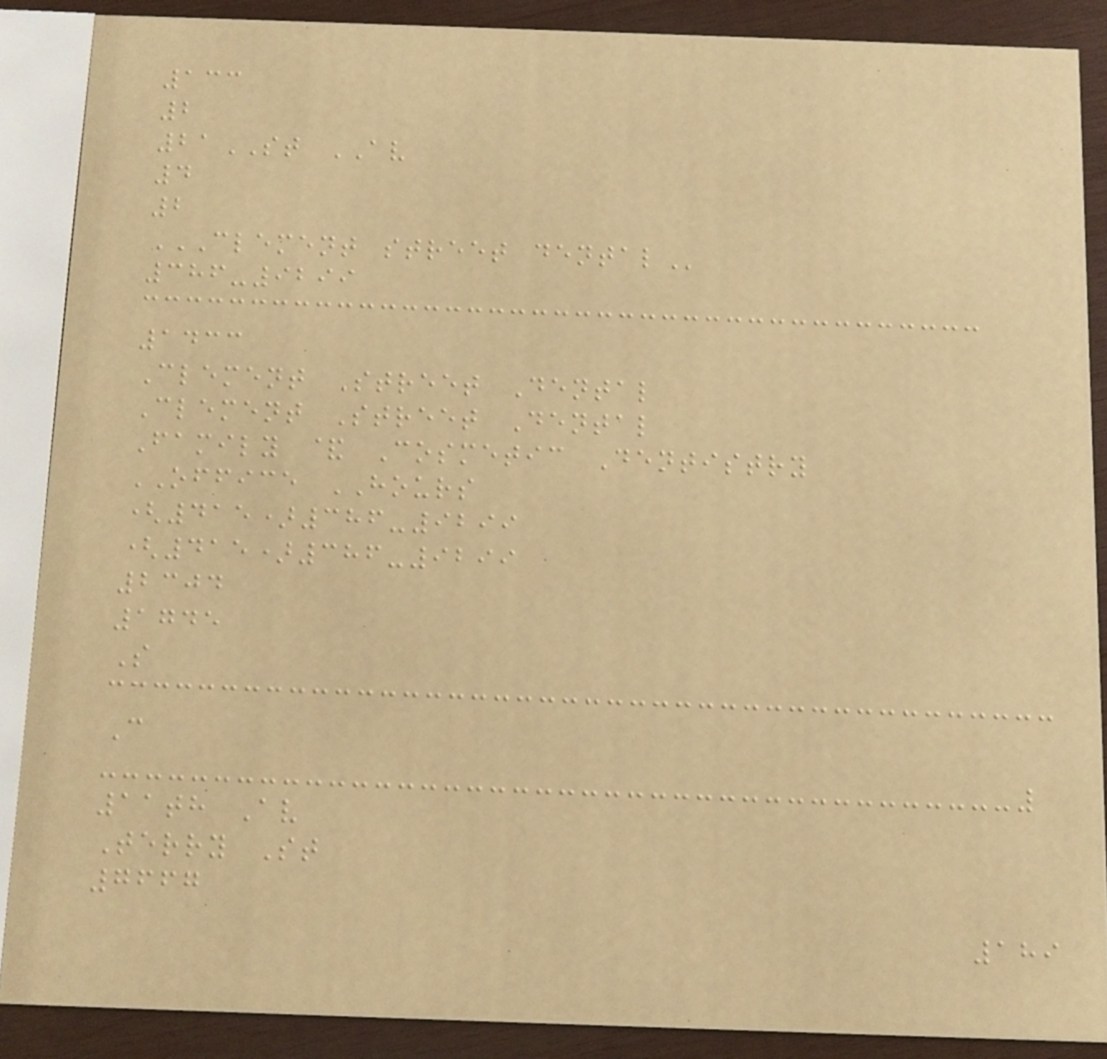133
2
21ST AV
4
2
CLEMENT STREET DENTAL
386-9299
1433
Clement Street Dental
Clement Street Dental
Family & Cosmetic Dentistry
OFFICE HOURS
(415)386-9299
(415)386-9299
2304
1745
S
C
11th Av
Terry St
7667
189
